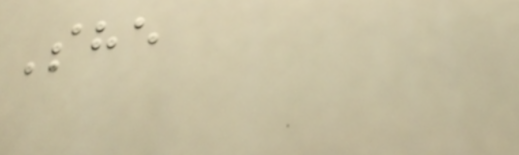She
